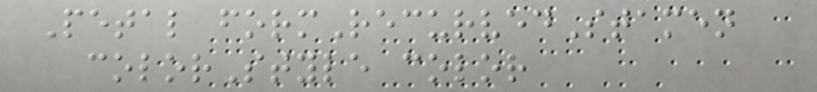Petal formRecurvedStamen
colorStyle color
